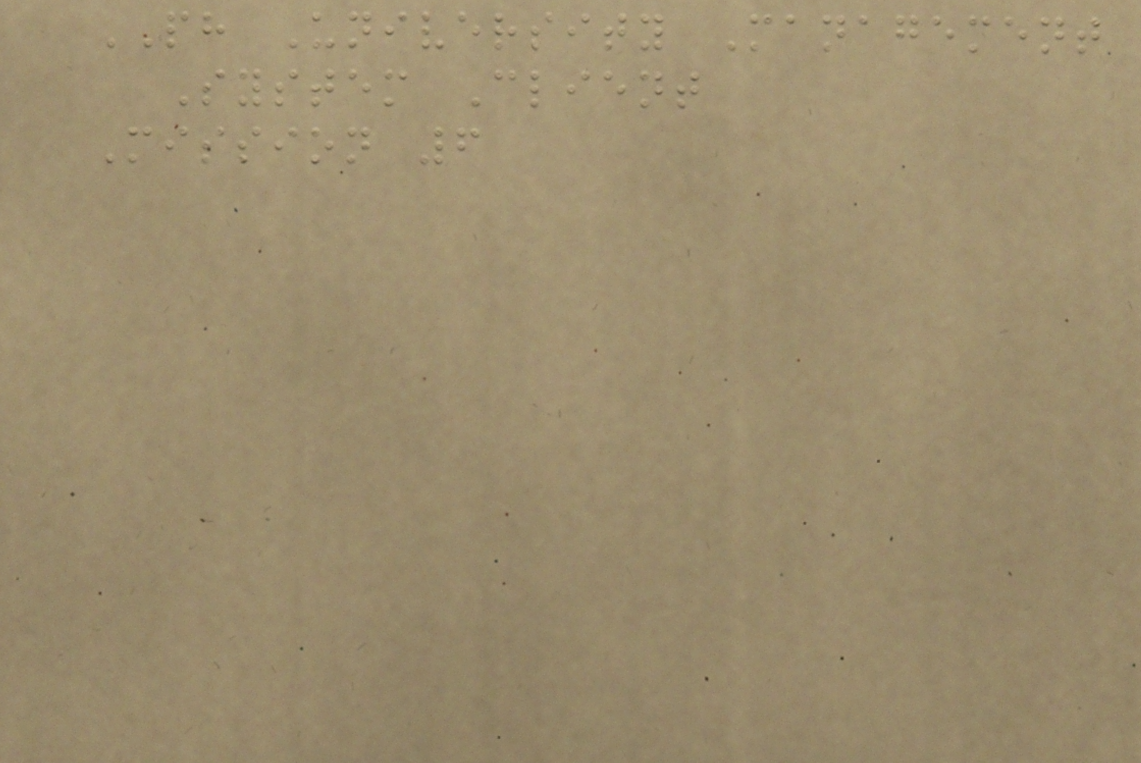PH University Management
System Client
Mission 6
